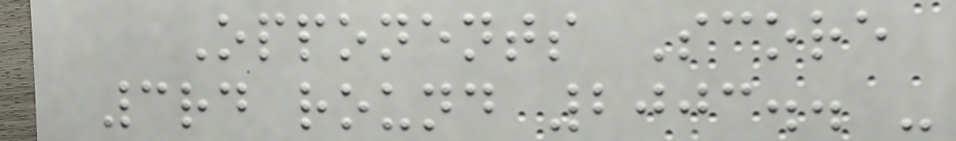Opponents Score
3rd round 2003.. -
